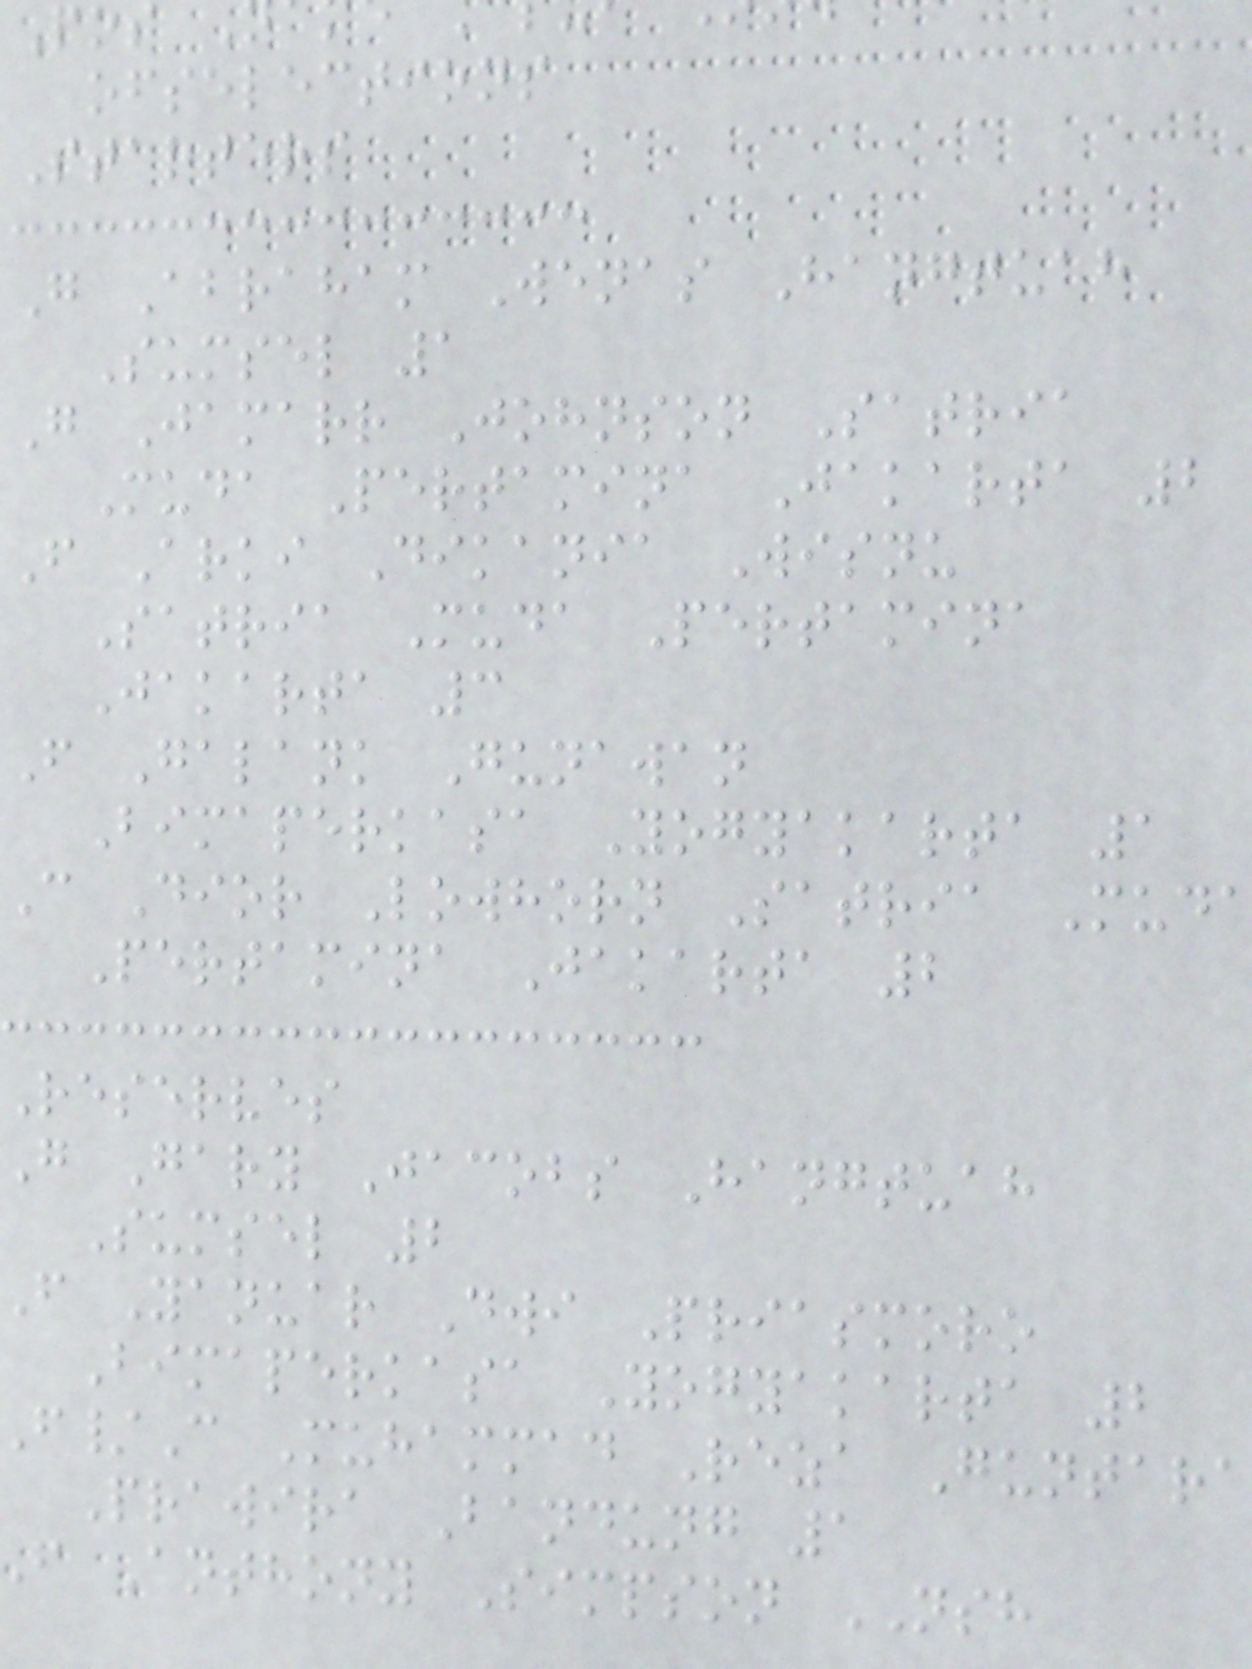ofselections
Starters
G Abraham Wenas Hangtuah
Sumsel 1
G Jamarr Johnson Satria
Muda Pertamina Jakarta 2
F Arki Dikania Wisnu
Satria Muda Pertamina
Jakarta 3
F Galank Gunawan
Bimaperkasa Yogyakarta 1
C Dior Lowhorn Satria Mud
Pertamina Jakarta 2
Reserves
g Gary Jacobs Hangtuah
Sumsel 2
f Yanuar Dwi Priasmoro
Bimaperkasa Yogyakarta 2
/C Muhammad Reza Guntara
Prawira Bandung 1
f Anthony Simpson NSH
